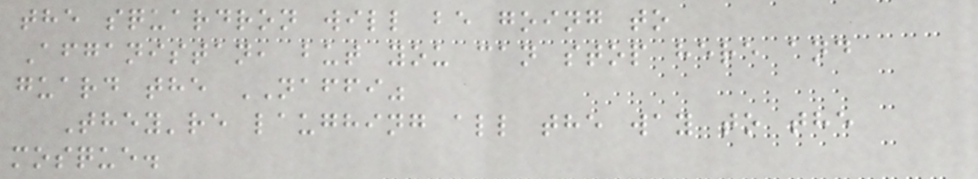the squardron will be going to
Afganistan, but you can stop here and
guard the NAFFI"
They're laughing all the way to the
mosque.
